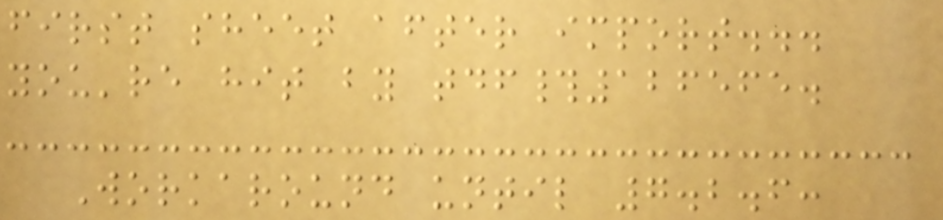first sheet after import...
you're hit by tdf#126565.
Workaround until 7.2.6:
